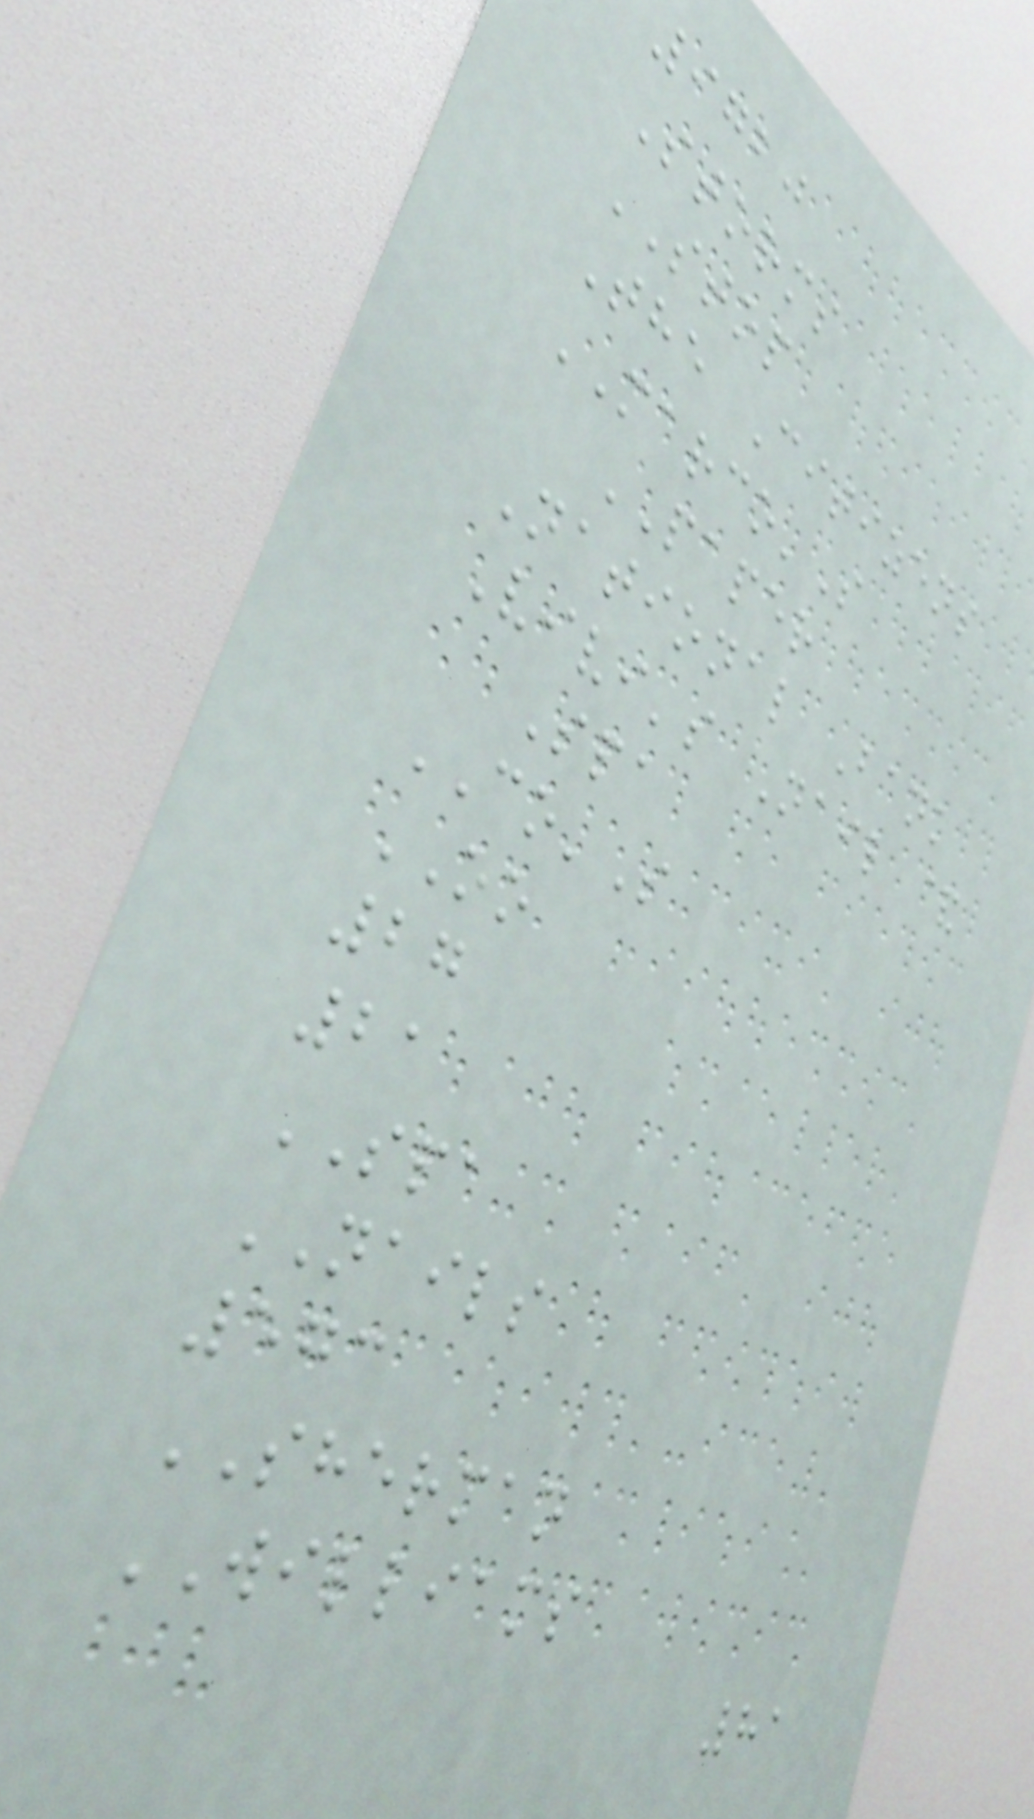9720
Storms
STOP
The Citizens
MARCO'S
PAPER
National Bank
Vivi's Nail &
Spa
CO'S
OO
27
21
SPA
NAILS
573
SHERMAN
WILLIAMS
81
